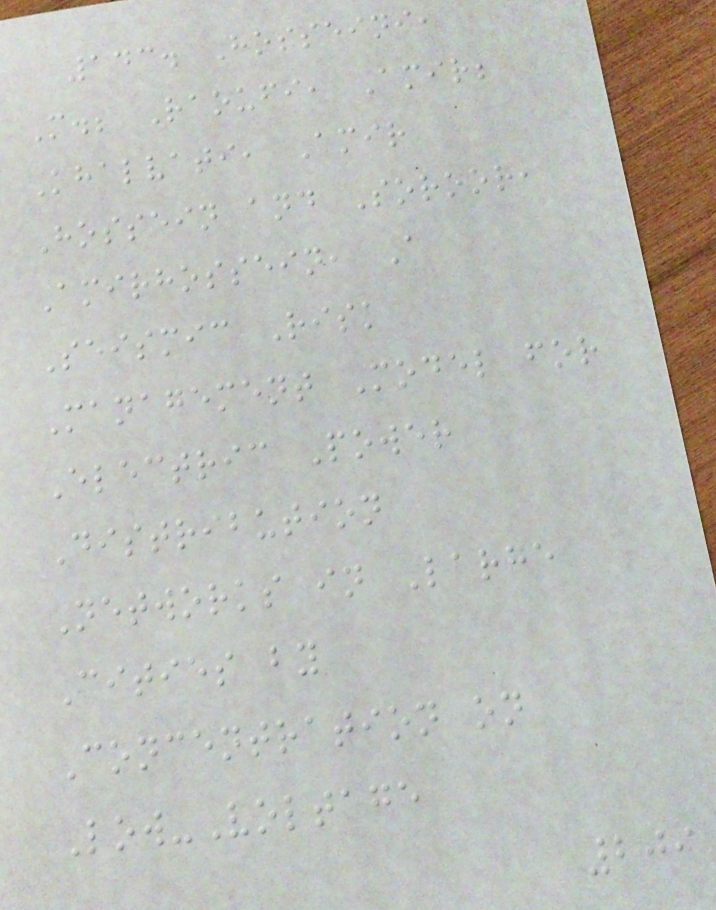143. Hosseini,
M.; Raoufi, Amir;
Khalvati, Amir
Hossein and Soroor,
Amirhossein, A
Seismic Risk
Management Model for
Electric Power
Distribution
Networks in Large
Cities by
Concentration on
Low-Voltage
209
